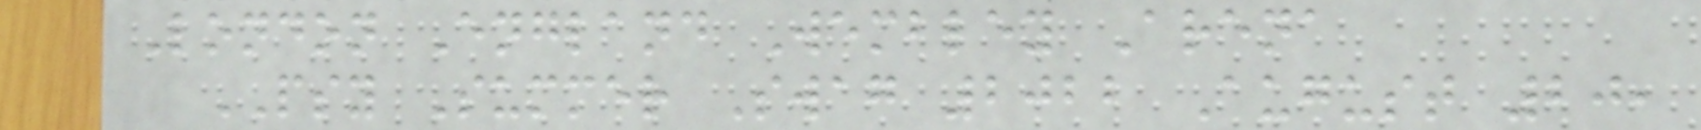London England Wembley Arena
PSY Summer Swag 2022 August 20,
